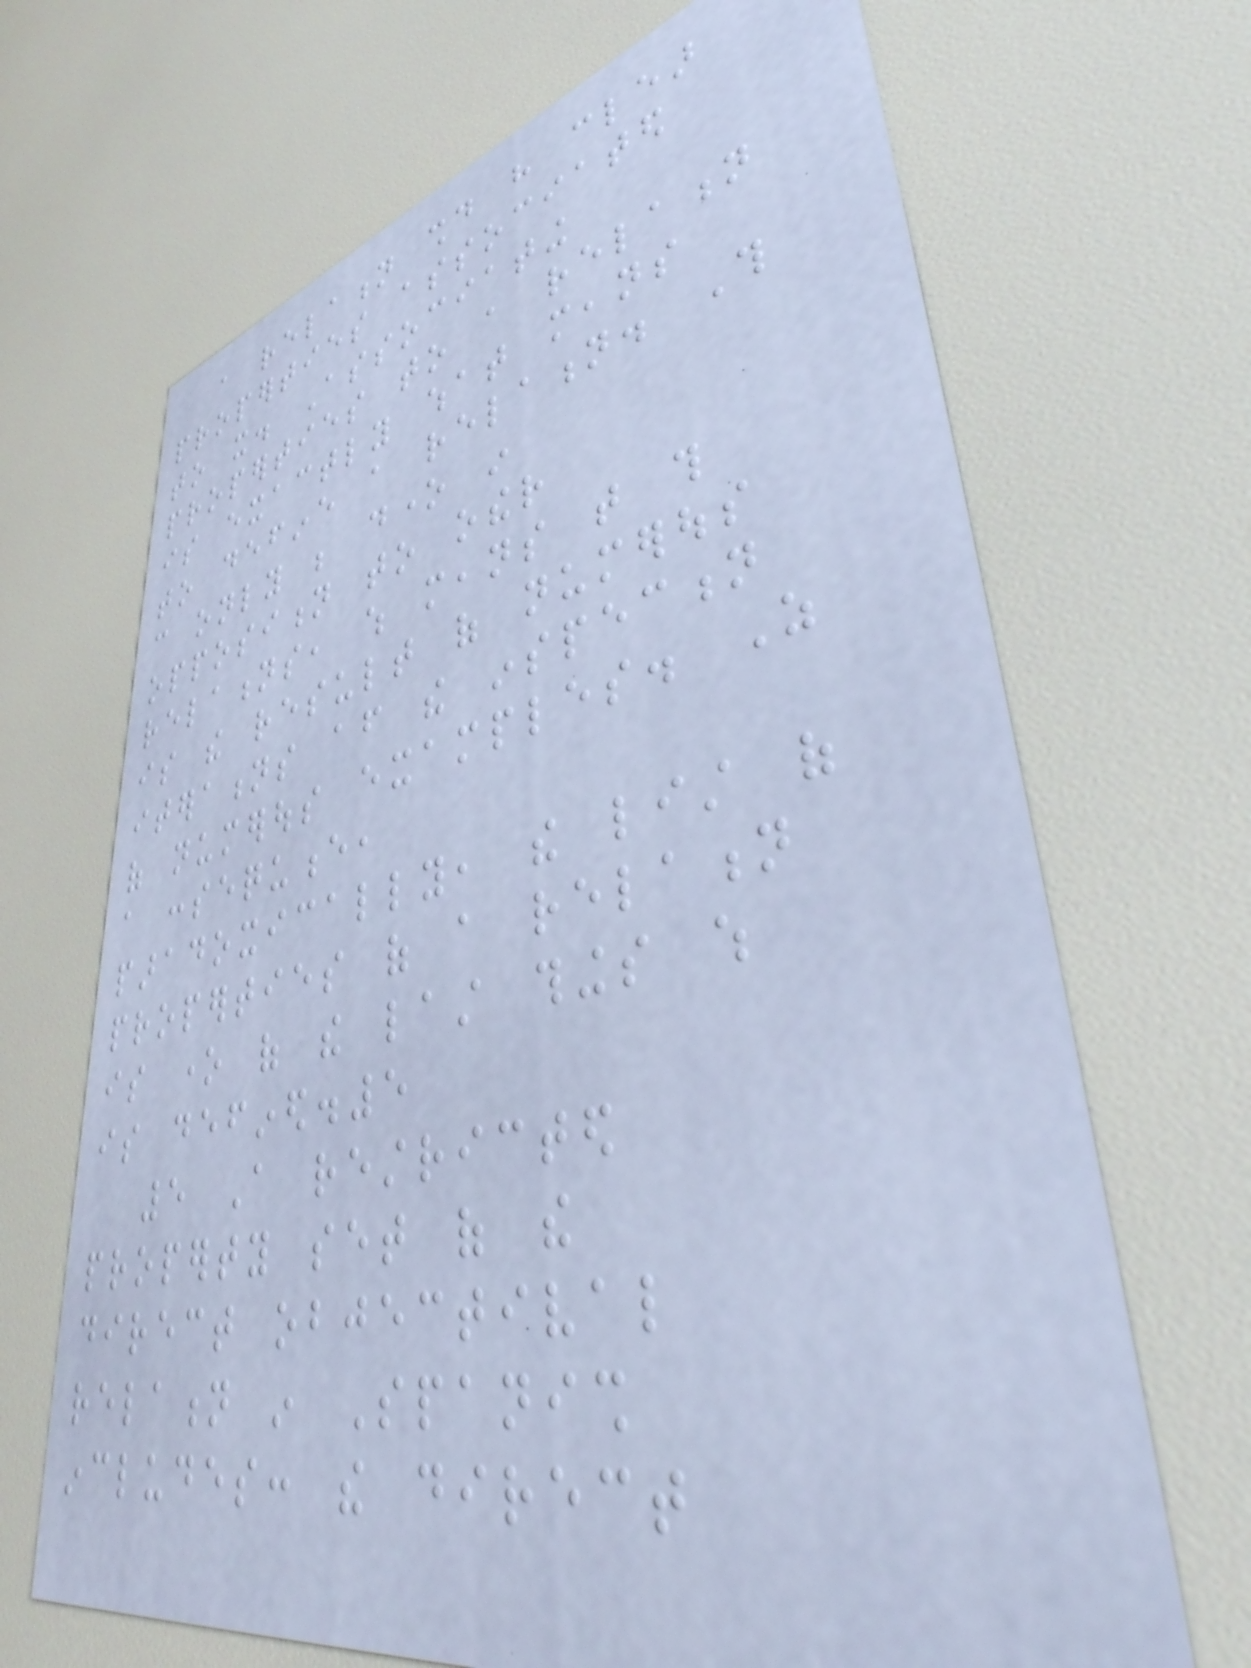a relation should have clear
properties associated
to it. Associating
properties to a relation
is exactly what means
to define a relation. This
can only be done in
opposition to other
relations, which means that this
is the result of numerous
iterations after the inspection
of numerous examples. As
a consequence,
paradoxically, the list of
properties of a relation
is one of the last things which
is defined.5
5 A restricted
property set of the
direct objectival
relation in Spanish
includes: the direct
